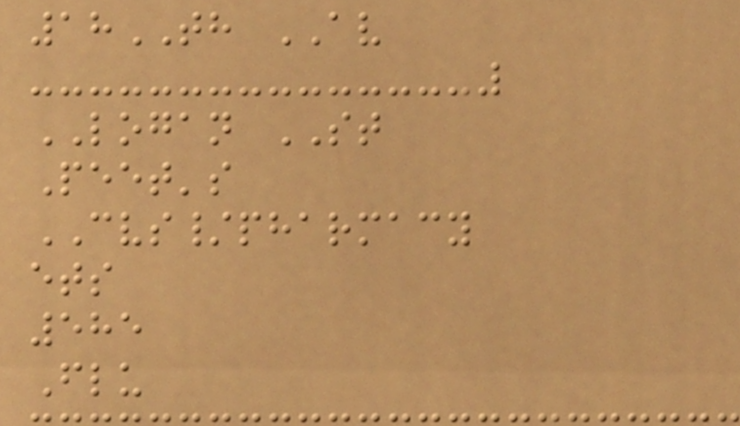18TH AV
LOGAN ST
Peet's
CVS/pharmacy
ets
585
Flu
